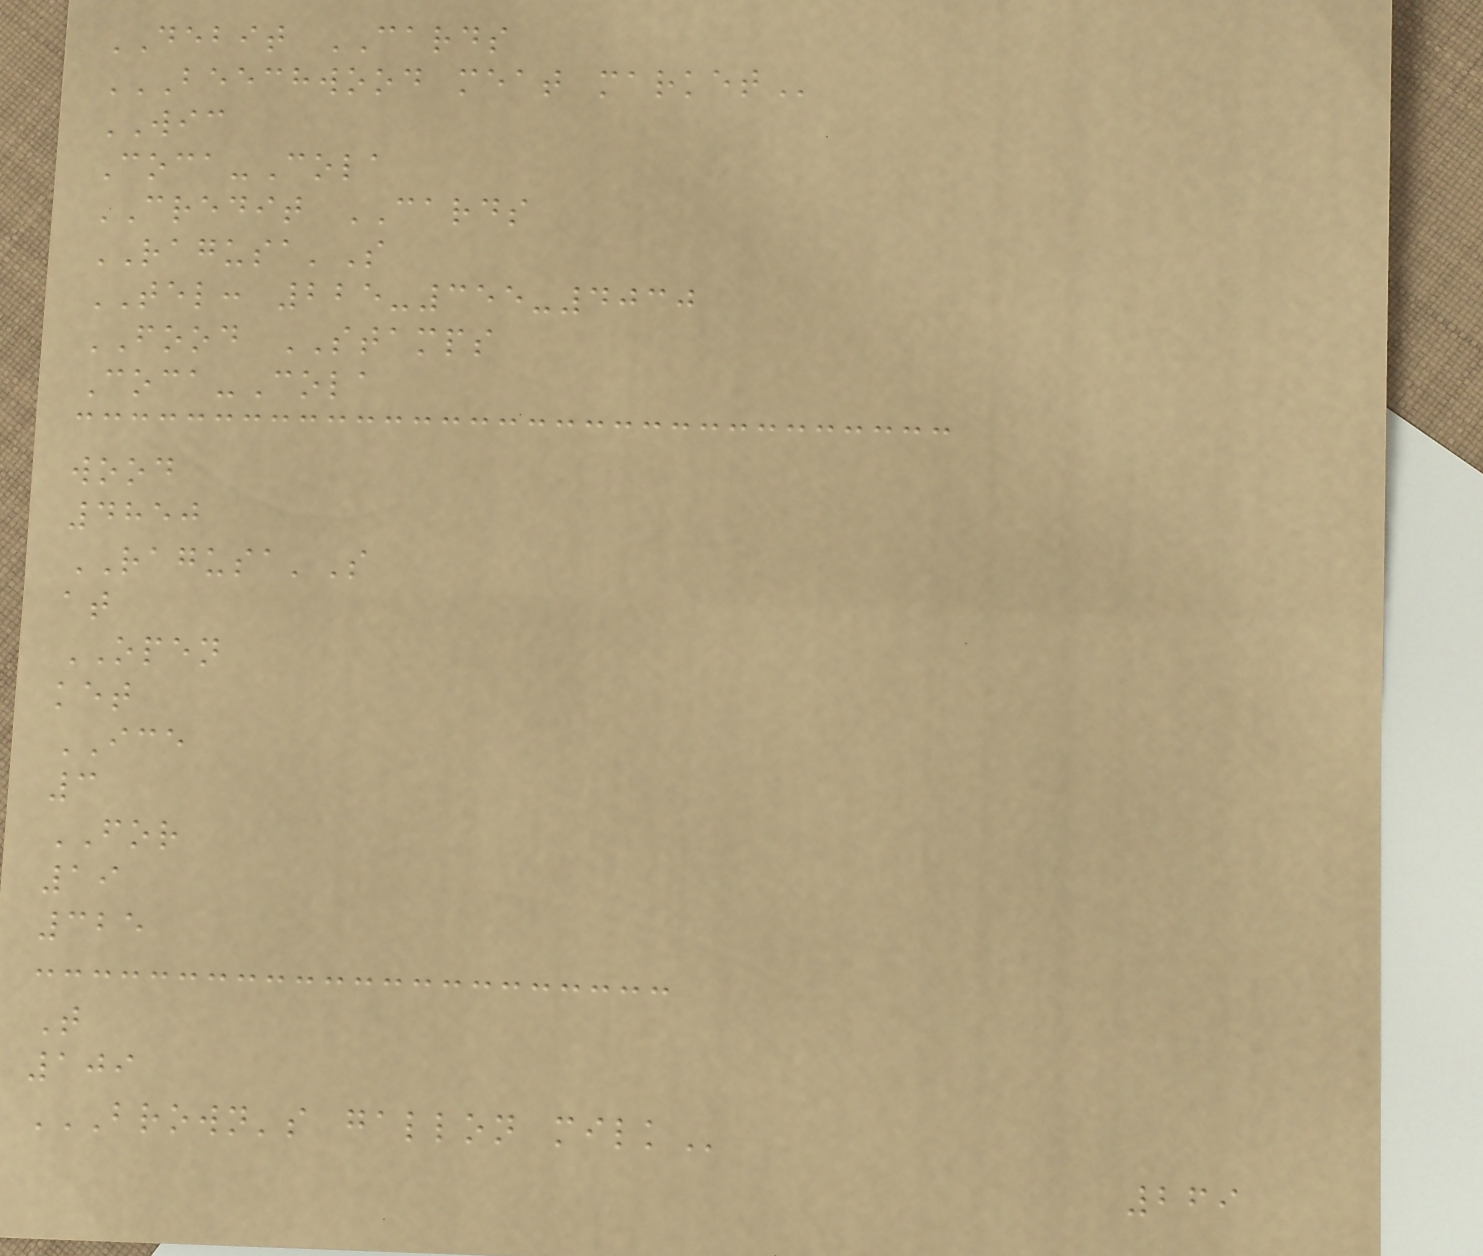DEBIT CARDS
BEECHWOOD MEAT MARKET
WIC
Coca-Cola
CREDIT CARDS
RAGUSA'S
TEL: 225-355-4030
FOOD STAMPS
Coca-Cola
wood
4850
RAGUSA'S
at
OPEN
ket
ICE
3
FOR
19
325
T
109
BROWN'S GALLON MILK
269
